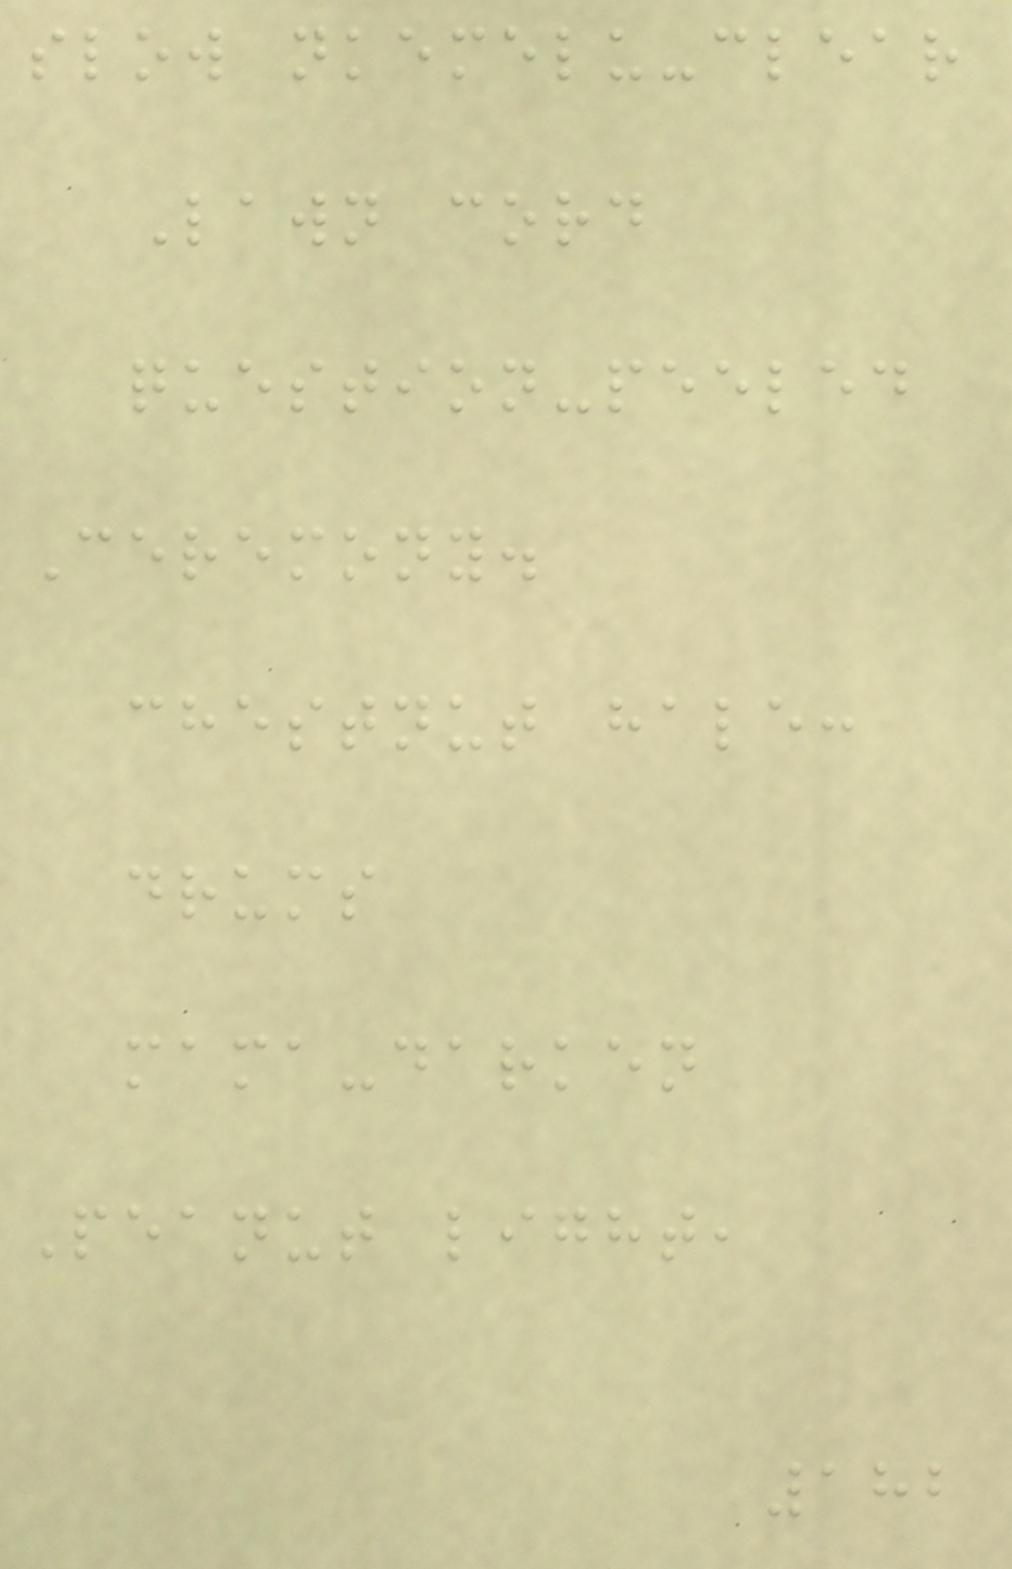slow nkemelu-clear
Lawn cord
question-peeled
Ceremony.
chestnut hale:
drums
mama-darken
Peanut light,
182
